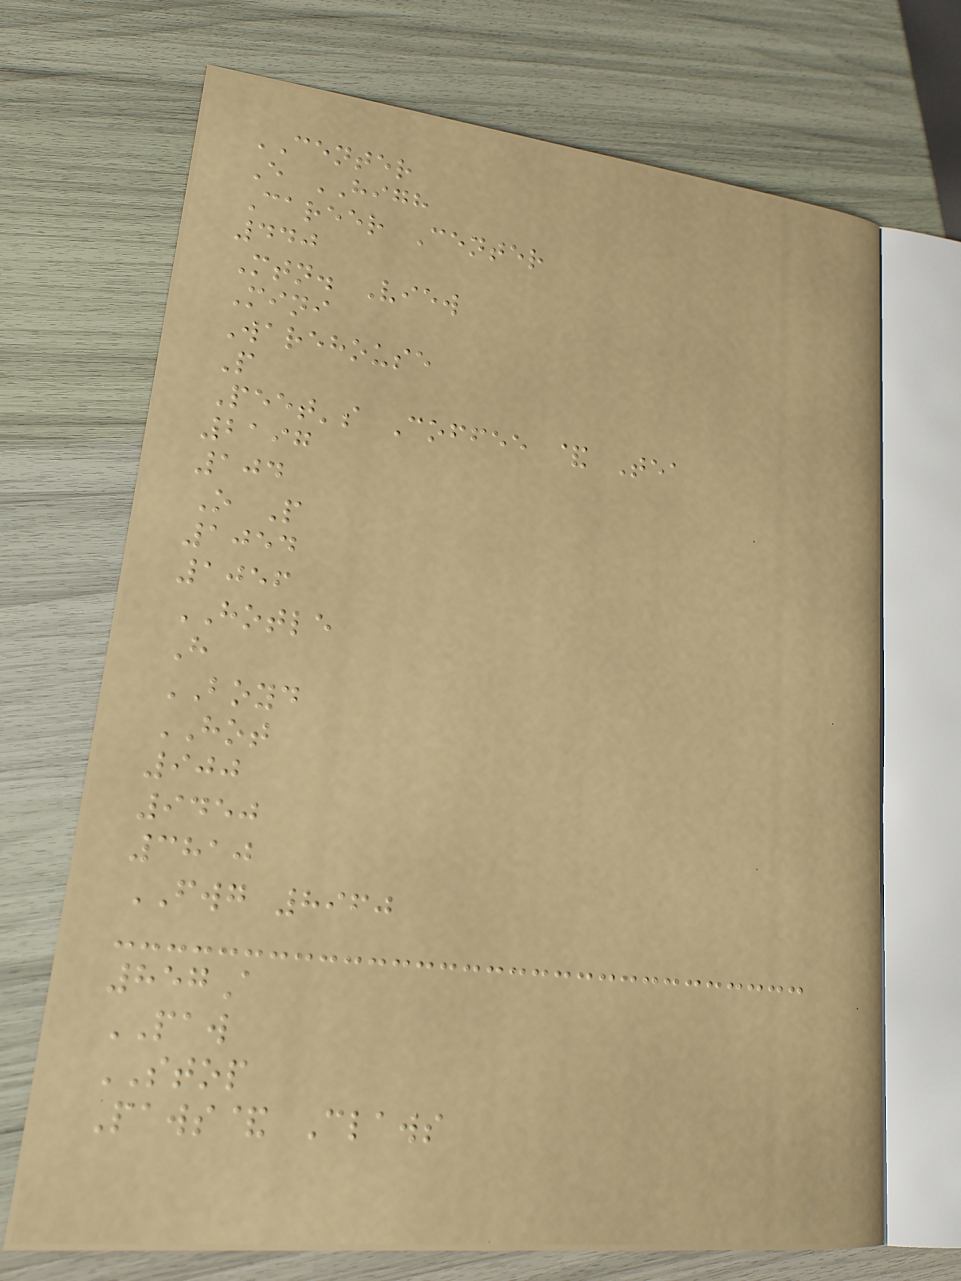CENTER
E HIGH
Career Center
440
Mtn. View
Mini
Warehouse
P
Peet's Coffee & Tea
2197
104
O P
1054
1056
HOTLE
H
BOYD
HOT
900
9450
3810
FWG 8960
857A
PAW
STOP
Paws& Claws
